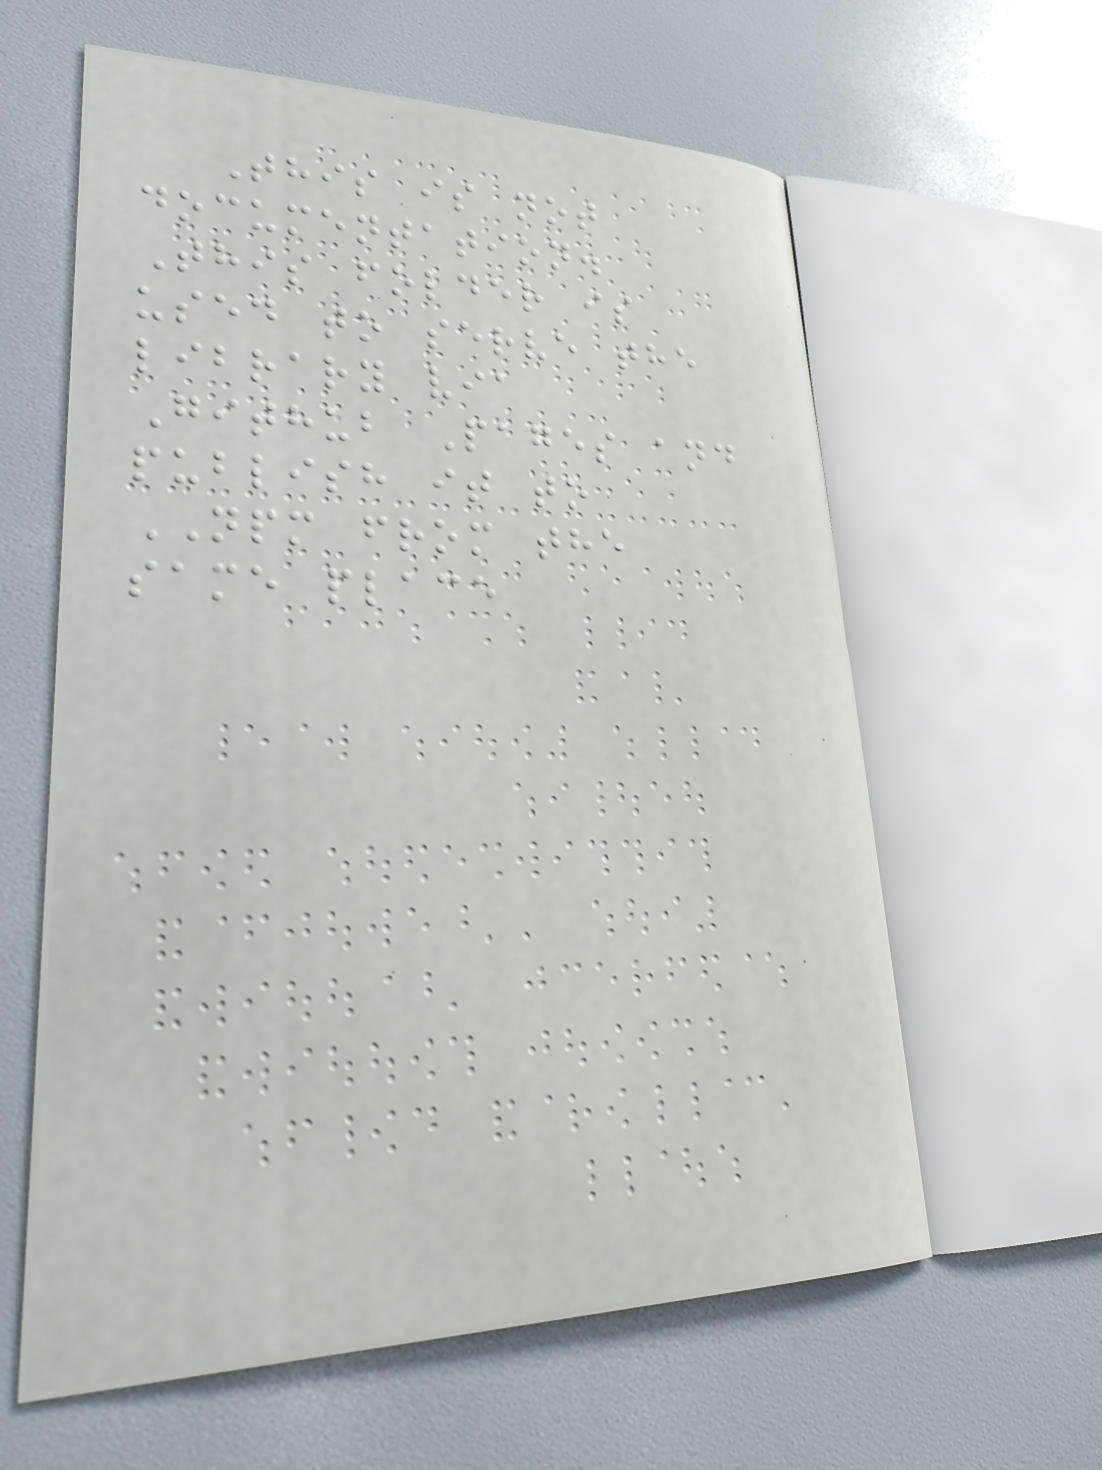This is not
documentation.
This folder is
used to serve the
library via
Github Pages and
publish it to
NPM from the
same place
